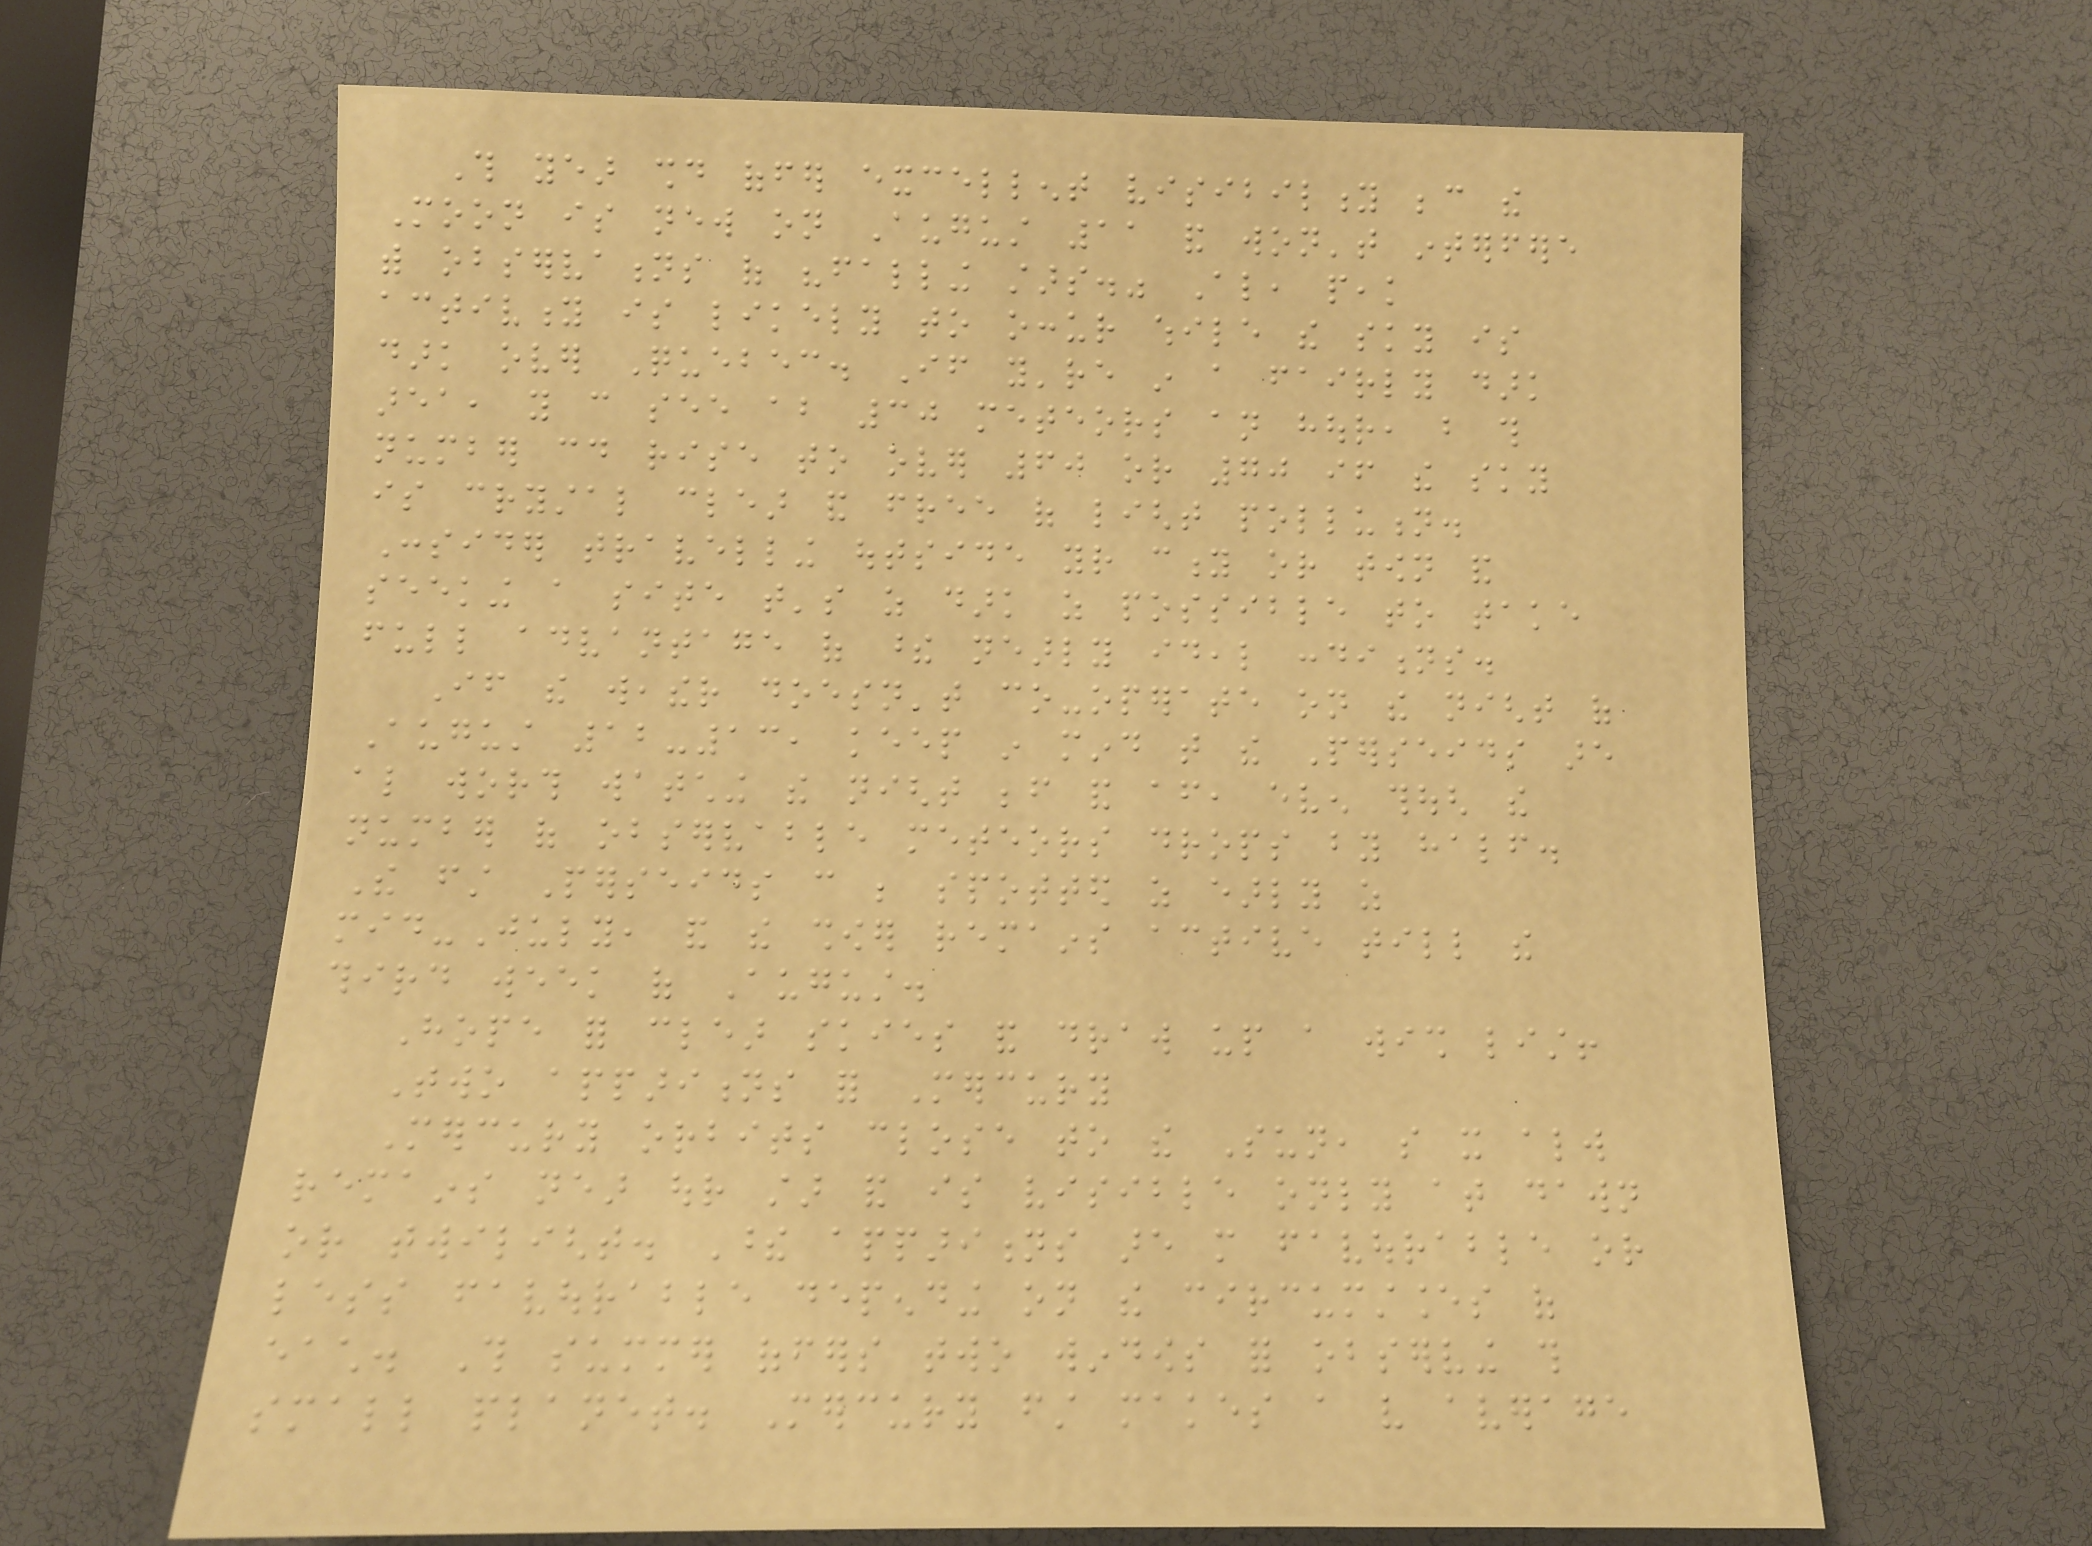This year should offer excellent visibility because the
Moon is new on August 11 and won't interfere
with observations of "falling stars." Also, peak
activity is likely to occur while the sky is
dark over Quebec. If you're in a fairly dark
area, you can see about 30 meteors an hour, but this
number could rise to over 60 or 70 if the sky
is crystal clear and free of light pollution.
Consider travelling outside your city or town and
seeking a site that's as dark as possible to take
full advantage of these nearly ideal conditions.
If the weather doesn't co-operate on the night of
August 12-13, keep in mind that the Perseids are
also worth watching the night before and after, even though the
number of observable meteors drops by half.
The first Perseids can be spotted as early as
mid-July, and the shower remains active till the
third week of August.
Hope for clear skies and draw up a wish list!
Two apparitions for Mercury
Mercury orbits close to the Sun, so it always
remains near our star and is visible only at dawn
or twilight. These apparitions are more favourable or
less favourable depending on the circumstances of
each. This summer offers two windows for observing this
small planet. Mercury first makes a very average
